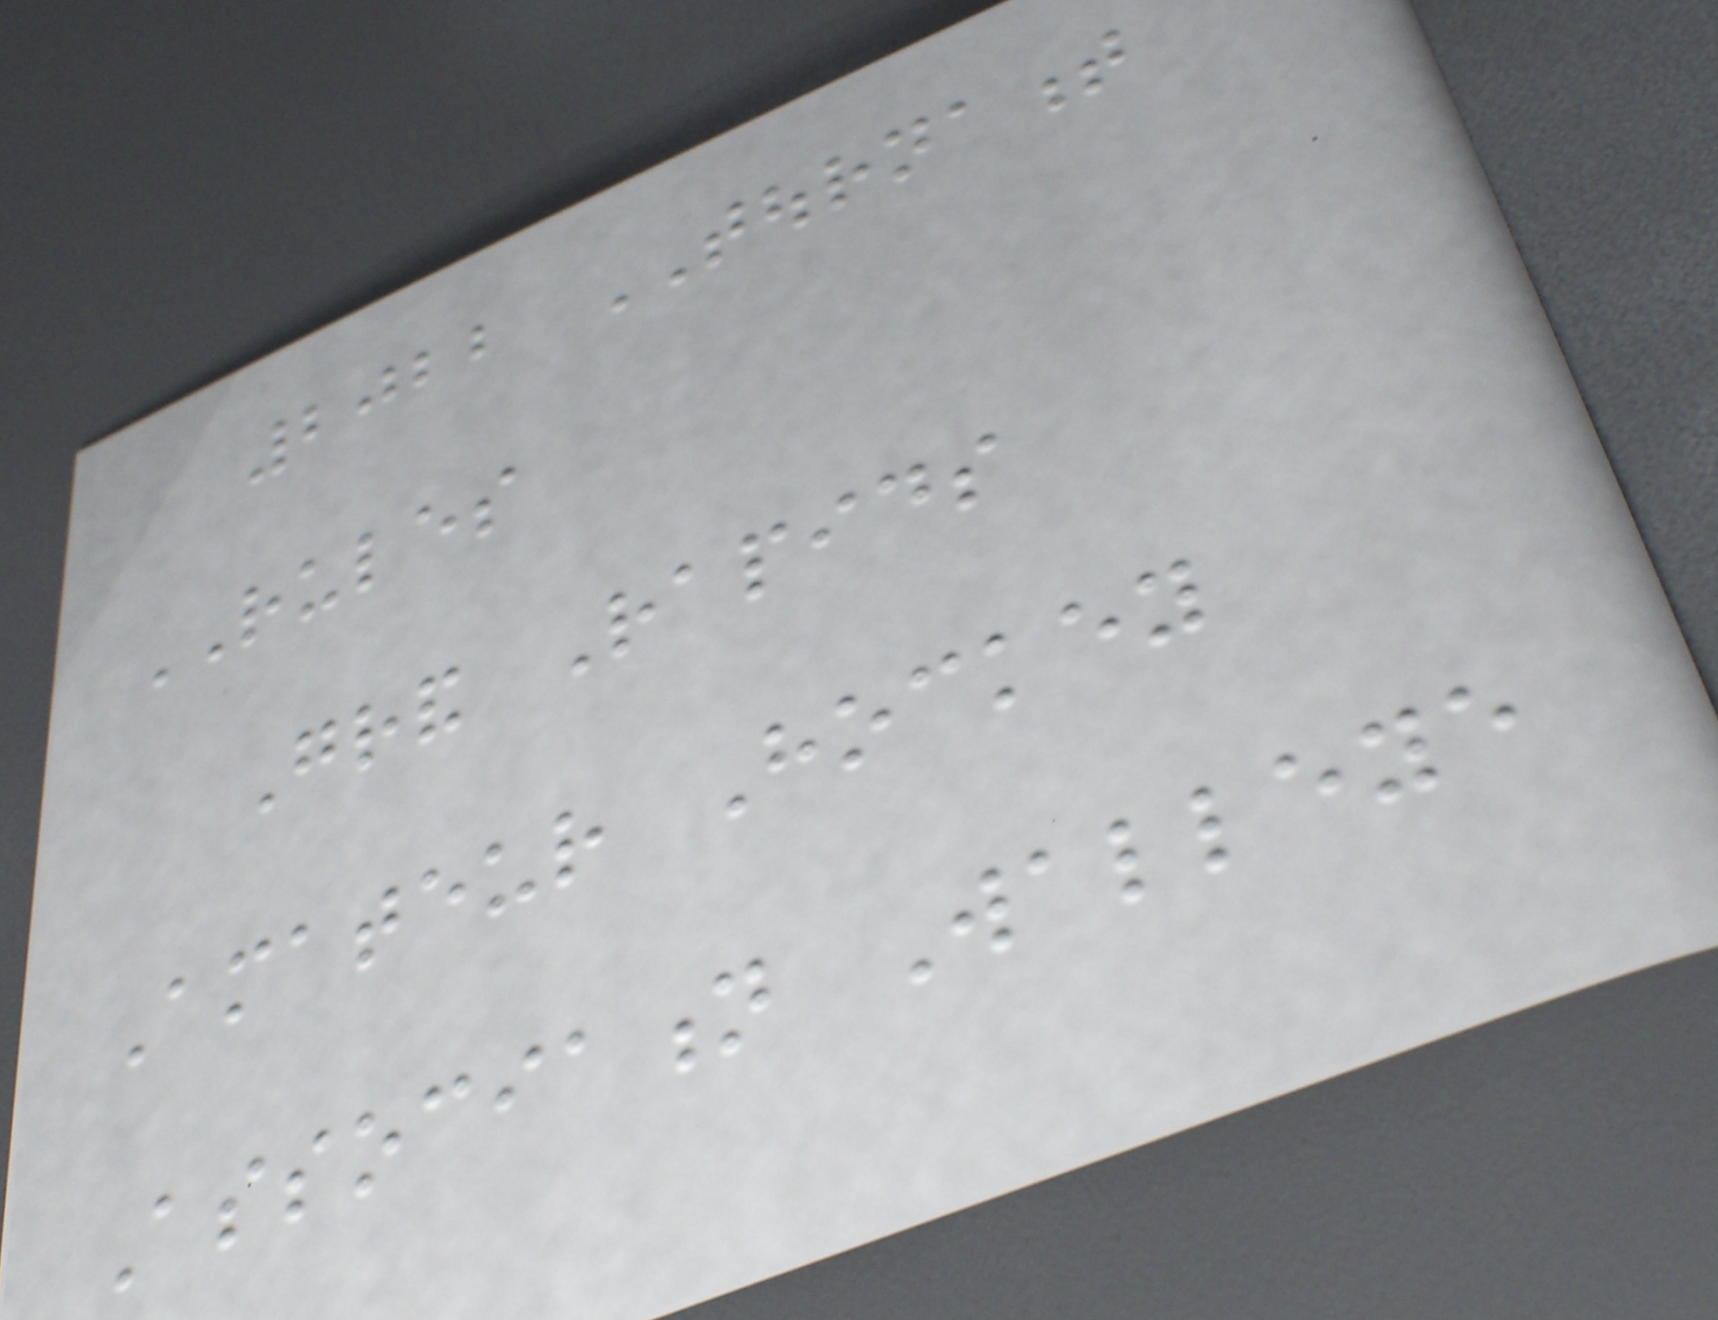2022 TOURNAMENT
RULES
Grand Rapids
Amateur Hockey
Association Walleye
